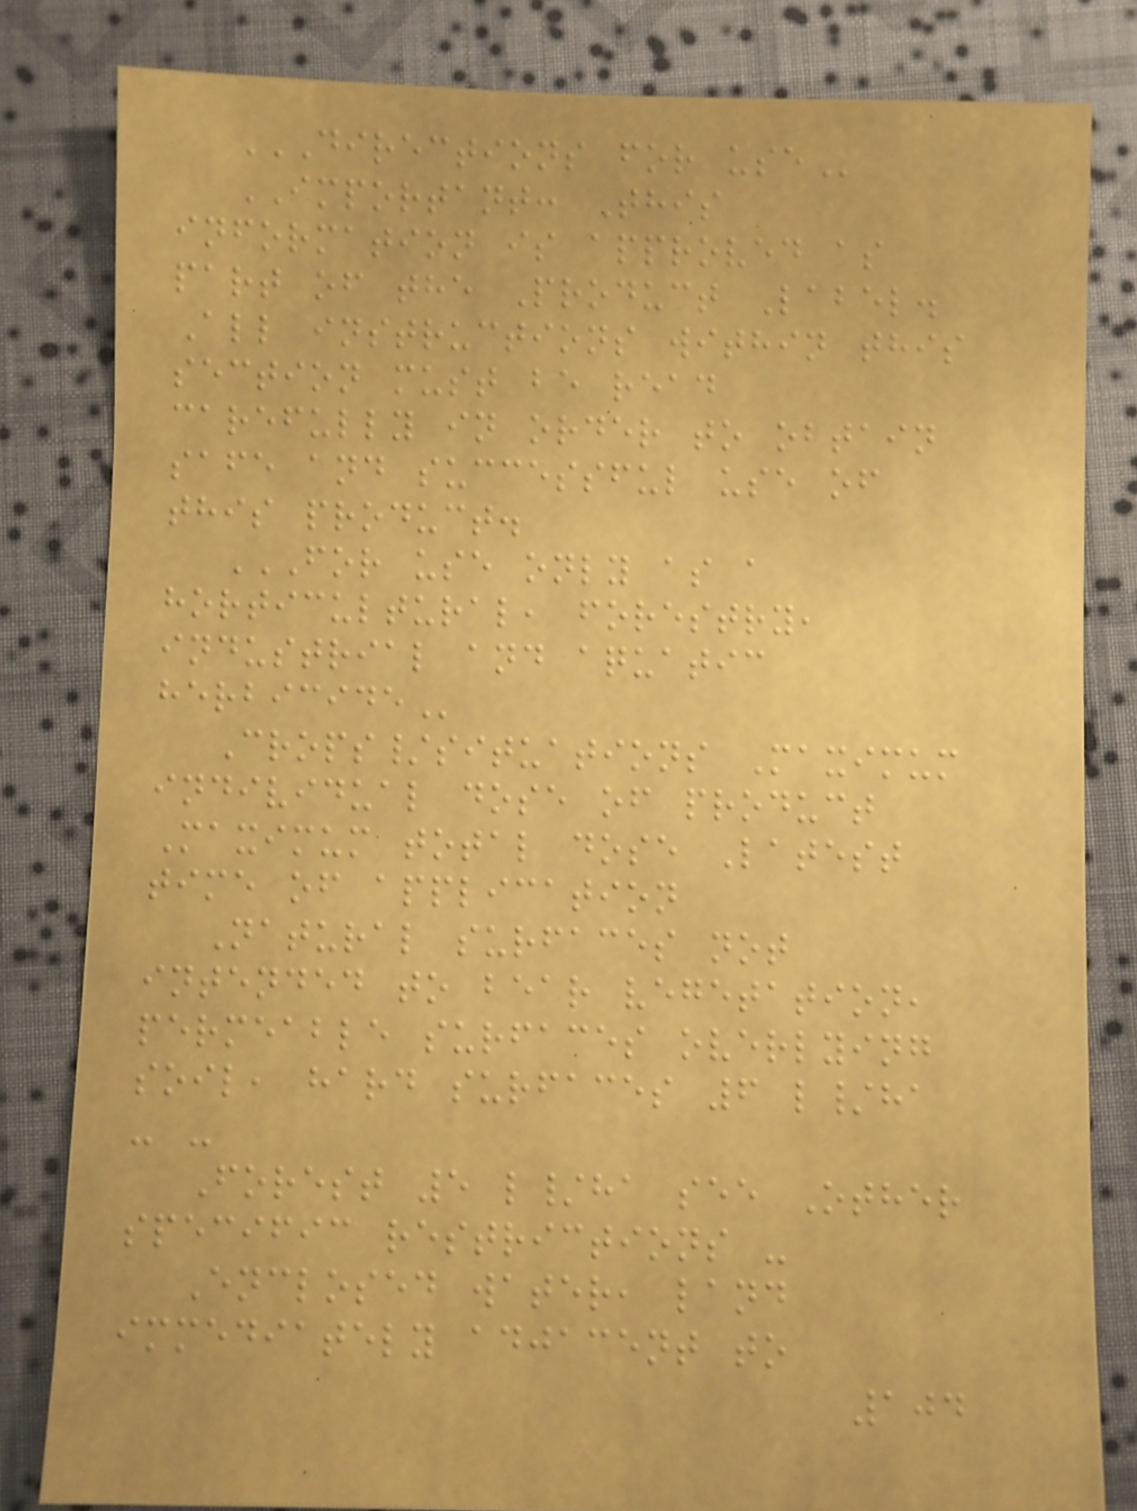DIRECTIONS FOR USE
IMPORTANT: This
information is approved as
part of the Product Label.
All instructions within this
section must be read
carefully in order to obtain
safe and successful use of
this product.
FOR USE ONLY AS A
HORTICULTURAL, FORESTRY,
INDUSTRIAL AND AQUATIC
HERBICIDE
Crops/situations Maximum
individual dose of product
Maximum total dose Latest
time of application
Natural surfaces not
intended to bear vegetation,
permeable surfaces overlying
soil, hard surfaces 6 l/ha
- -
Forest 5 l/ha see Other
specific restrictions -
Enclosed water, land
immediately adjacent to
104
